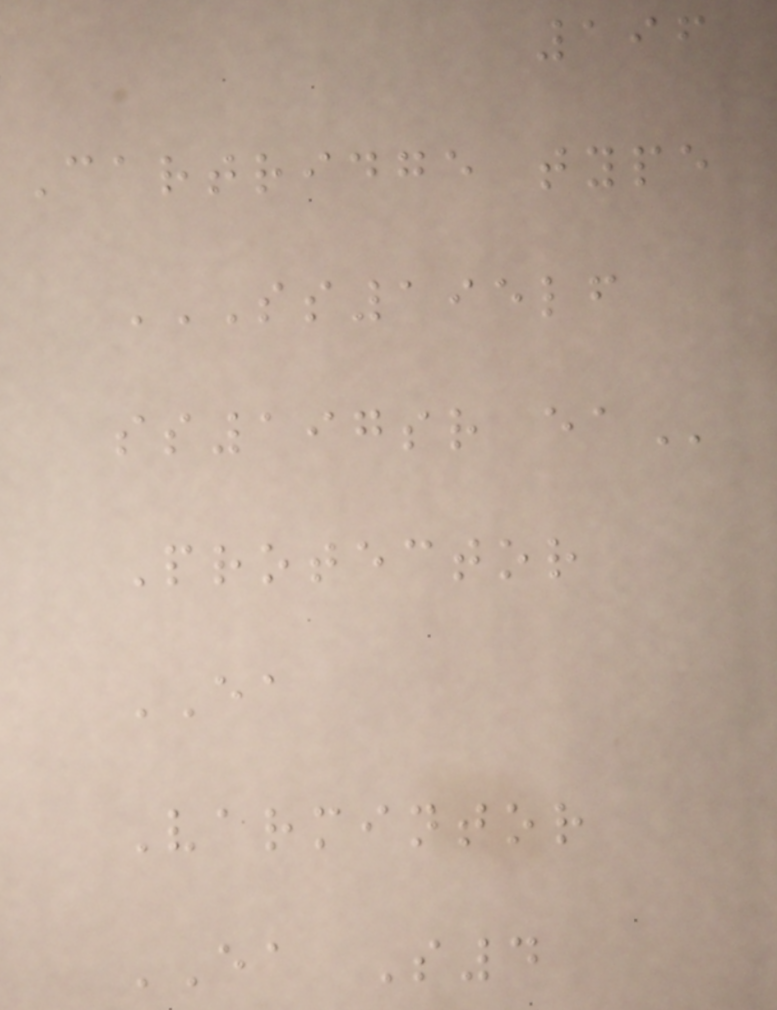196
Cartridge type
SS195LF
SS197SR EA
Protector
EA
Varmintor
EA S4
